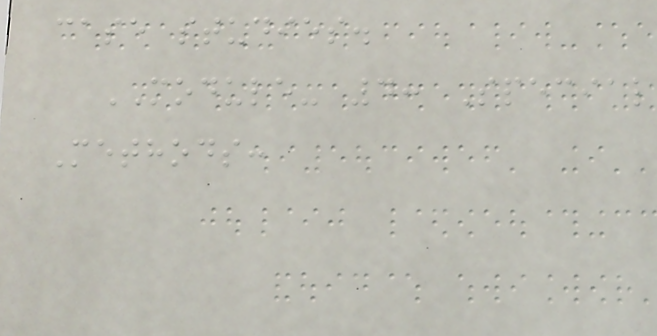case studies.
MODULE- 4: Special
Methods:
